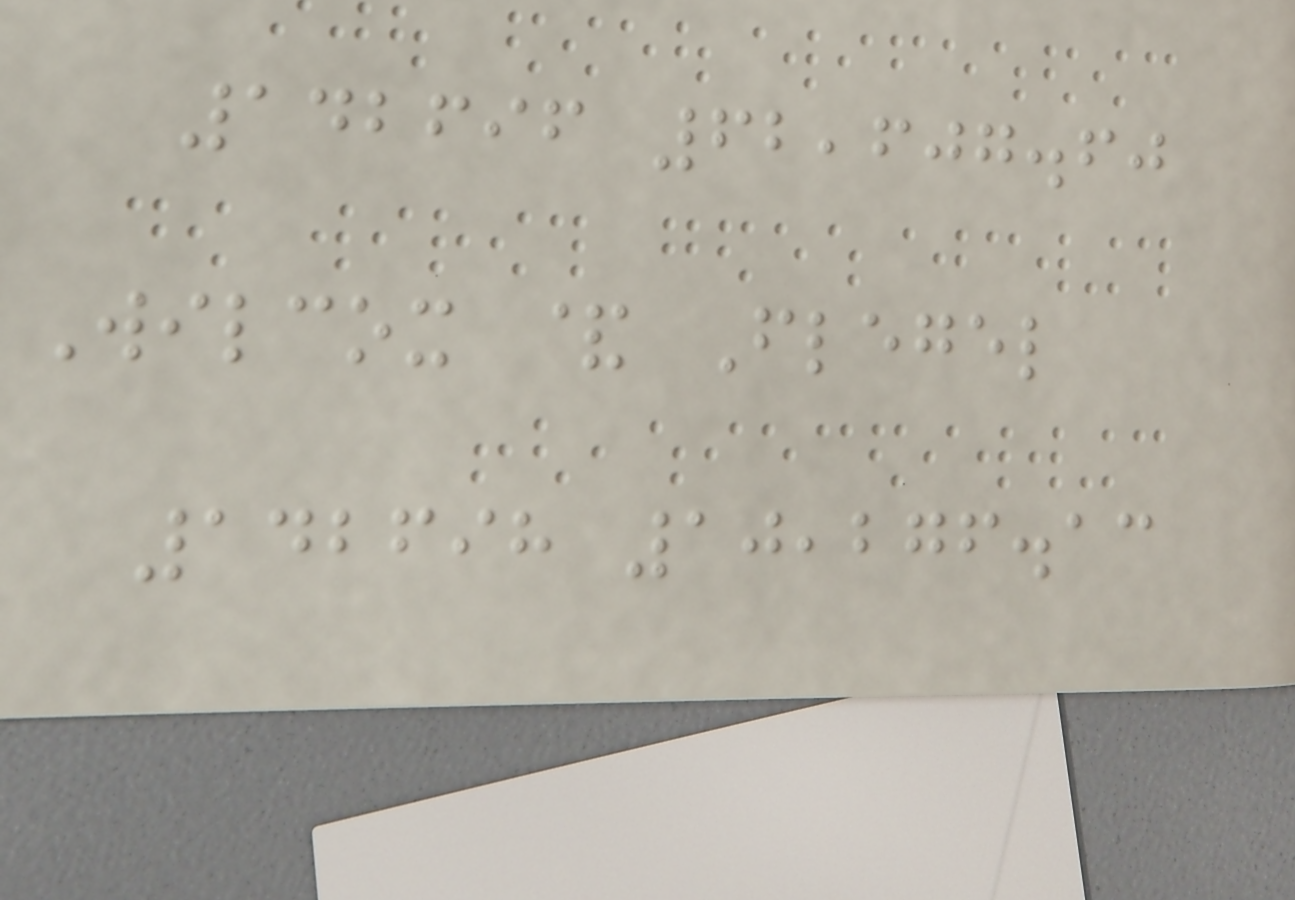142696 62,607.60
Wilcox & Flegel
142698 10,276.13
